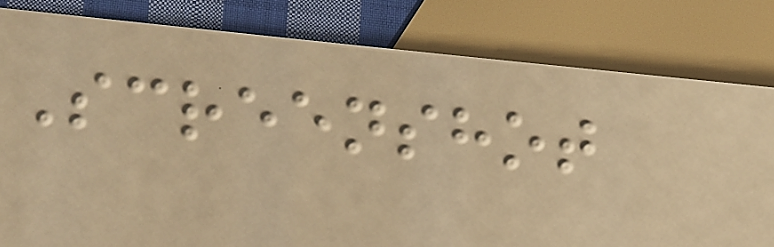Screenshot
